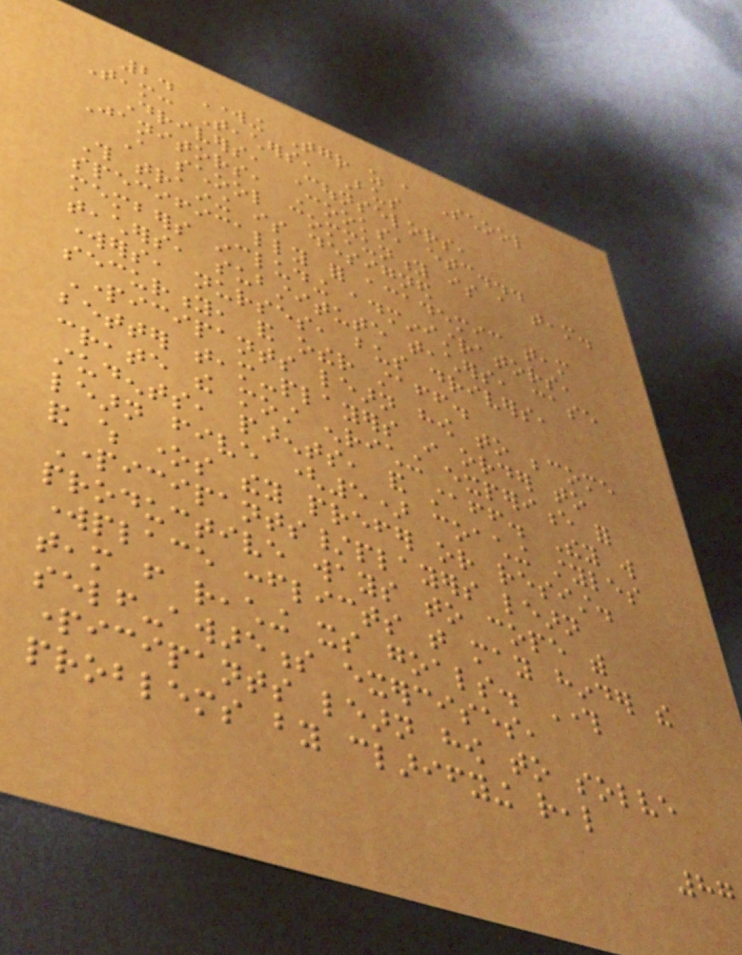2. Working Together as a School
Team: Teachers, Bus
Drivers, Counselors,
Janitors, Cooks, etc...
A school community is a team.
This training is designed
specifically for academic team
members including administrators,
teachers, substitute teachers, case
workers, nurses, bus drivers,
security, and other staff.
Participants learn how to become
better team-players in order to
create the most enriching experience for
students, parents, and staff. They will
learn five (5) coaching styles
and which ones they prefer or resist.
Participants/players learn
productive ways to cope with
workplace conflicts that may hinder the
team from reaching its goals. Through
self-awareness exercises,
participants learn how to solve
problems by clarifying real
87
